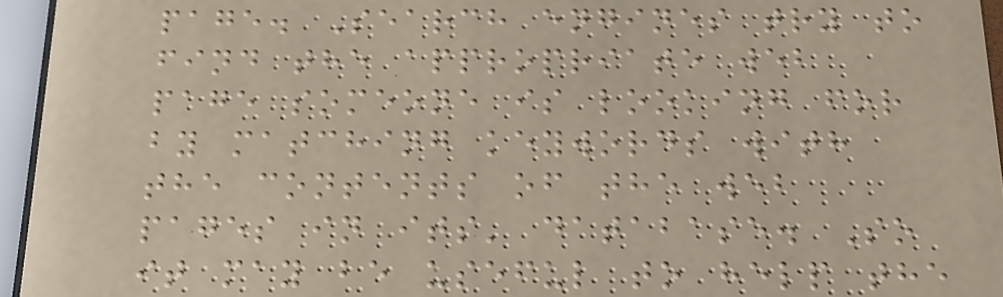page. Search engines try to
find the appropriate web
page someone is looking for
by matching keywords with
the contents of the web
pages in its' database. So
it may be useful to help the
